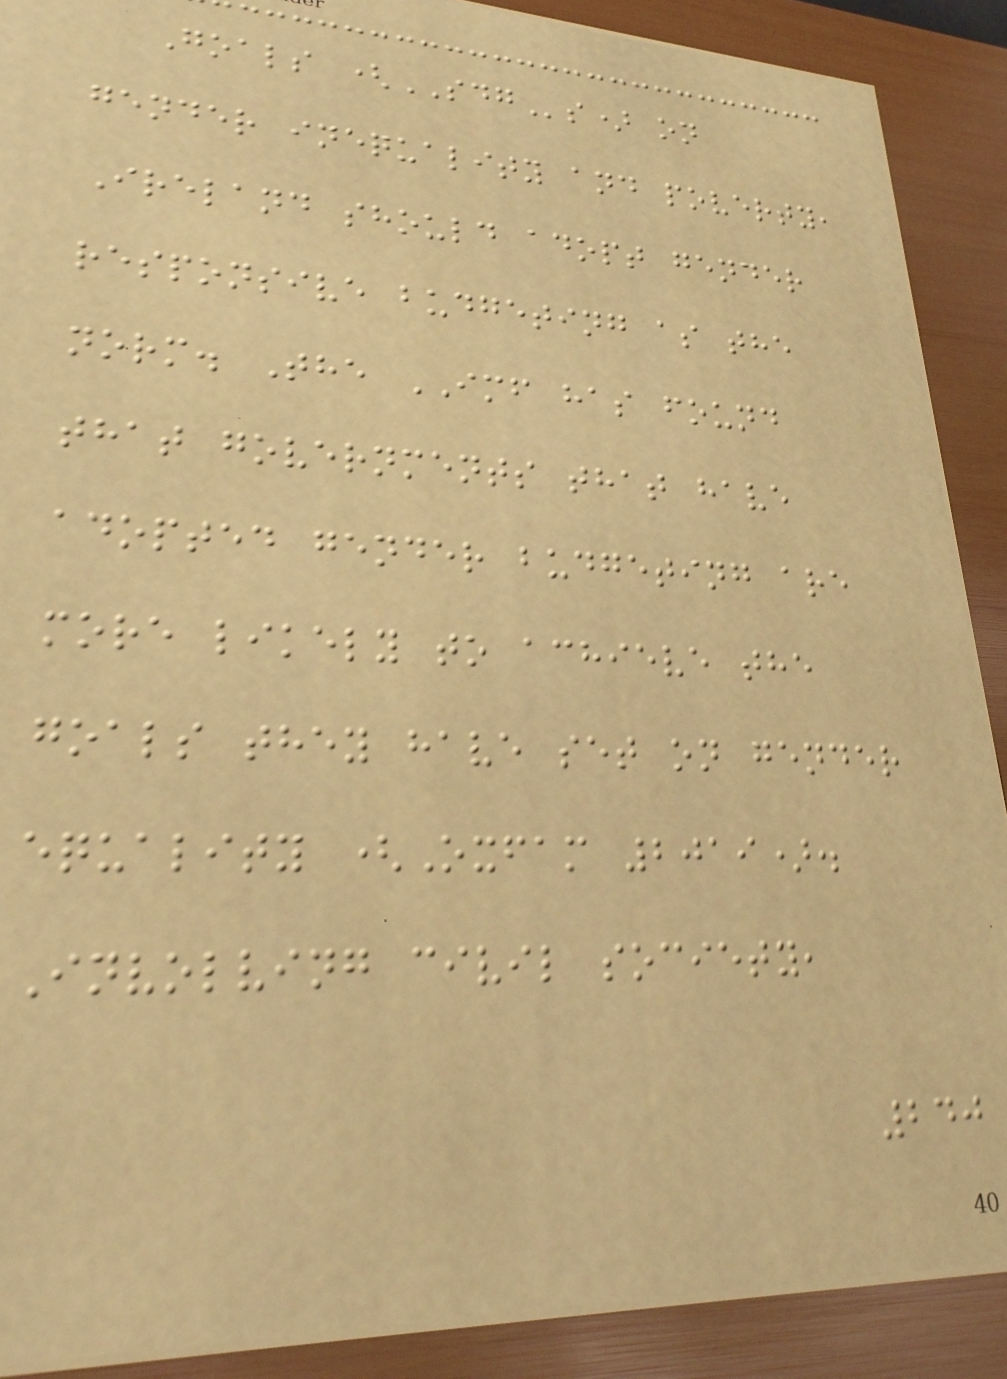Goals (SDGs) on
gender inequality and poverty,
Ireland should adopt gender
responsive budgeting as the
norm. The IMF has found
that governments that have
adopted gender budgeting are
more likely to achieve the
goals they have set on gender
equality (Oxfam 2019).
Involving civil society,
240
